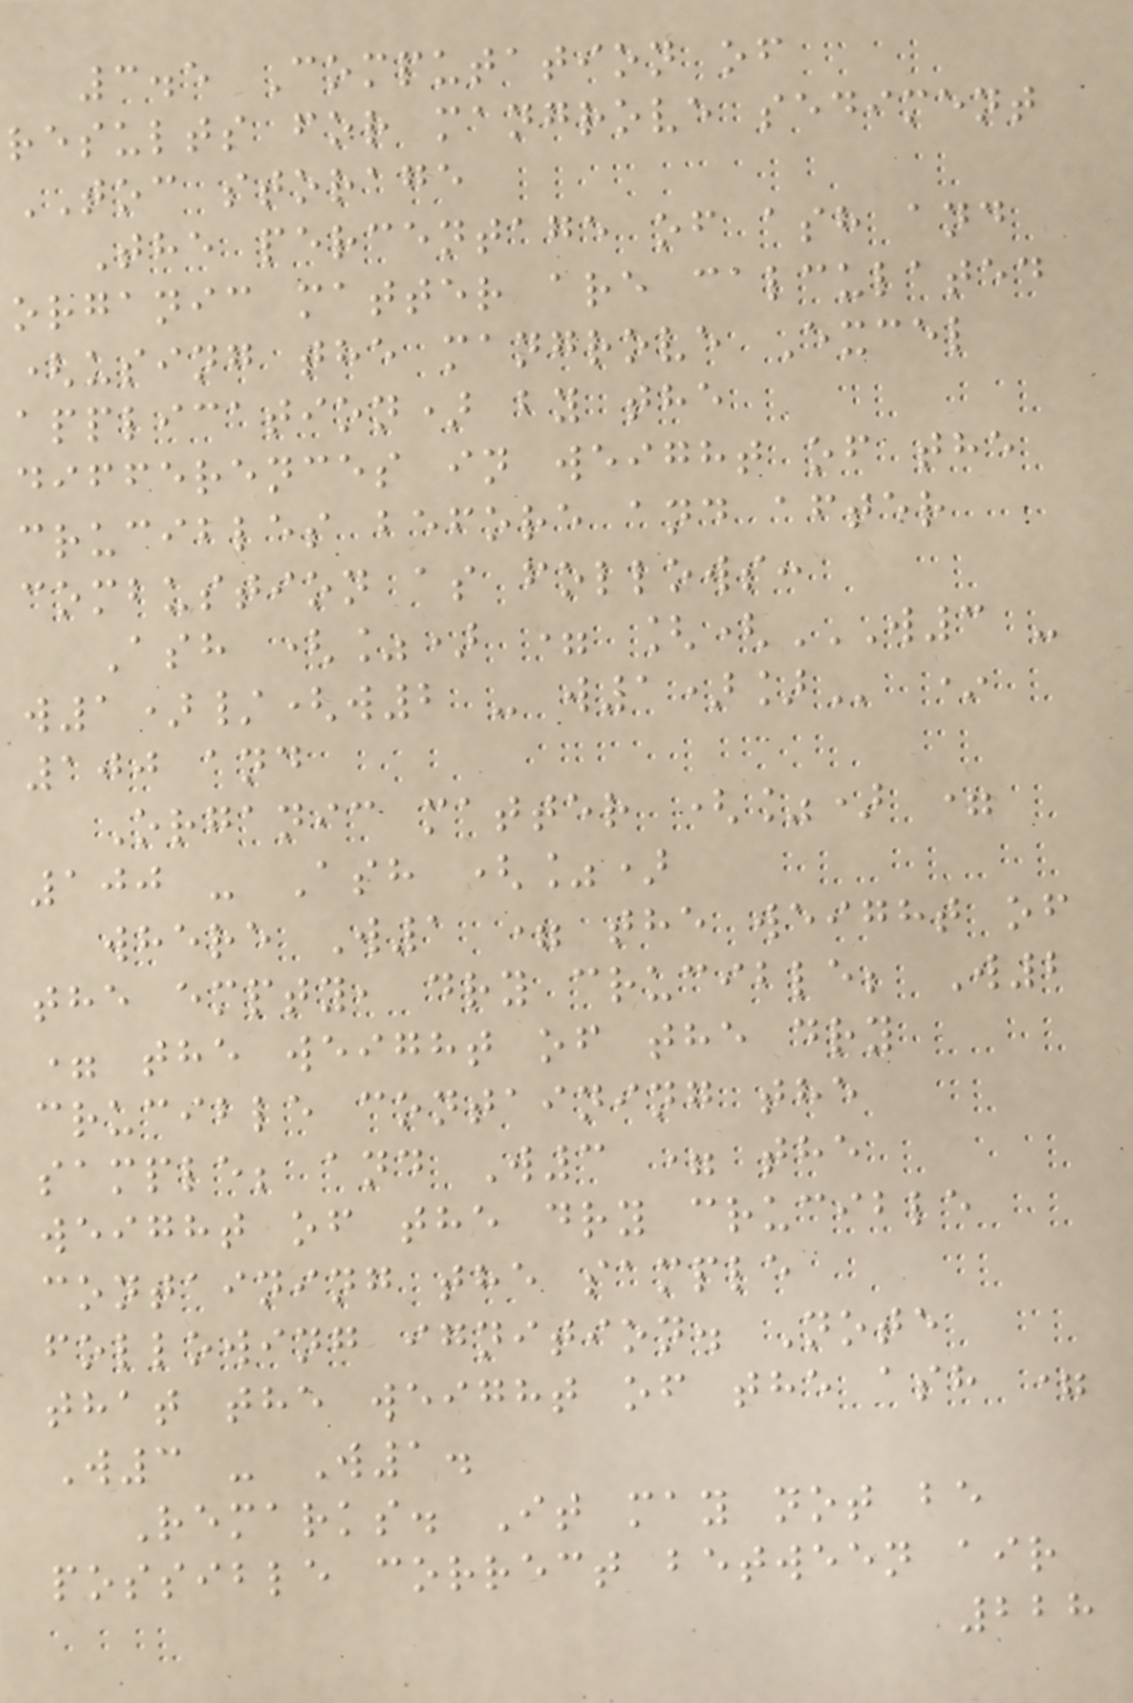3.5 Computation of
results for mangrove sediment
TOC storage
The percentage of ash and
organic matter are calculated
(using the mangrove Excel
application) by the
differences in weight of the
crucibles before and after
combustion as follows:
Ash (%) = [(W3 -
W1)/(W2 - W1)] *
100 and
Organic matter (%) =
100 - Ash (%)
where W1 = the weight of
the empty, dry crucible; W2
= the weight of the dry
crucible containing the
sample; and W3 = the
weight of the dry crucible
containing the sample
following ignition. Note
that the weight of the ash =
W3 - W1.
Remarks. It may not be
possible correct between air
228
